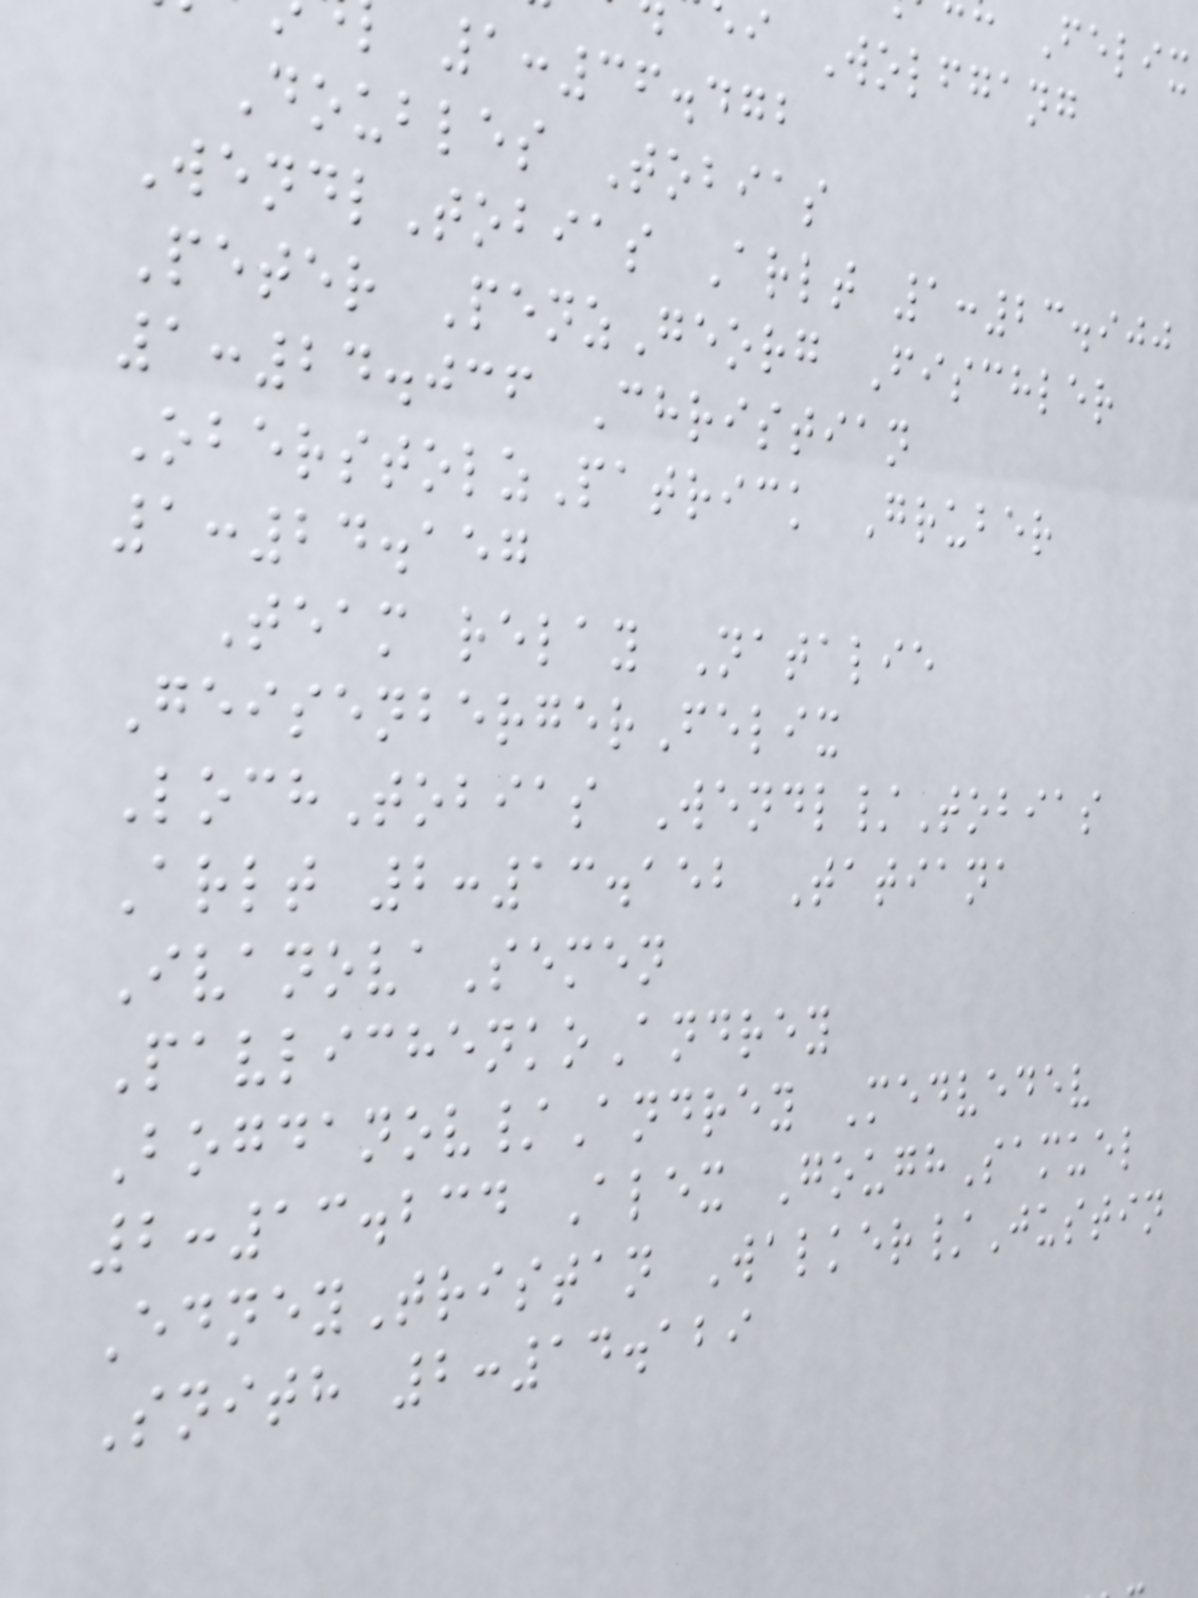i Wolfgang
1:36.472
Doubles Tobias
WendlTobias Arlt 1:23.900
Peter PenzGeorg Fischler
1:24.036 Christian
OberstolzPatrick Gruber
1:24.157
Team relay Natalie
GeisenbergerFelix
LochTobias Wendl/Tobias
Arlt 2:13.152 Tatiana
IvanovaSemen
PavlichenkoAndrey
Bogdanov/Andrey Medvedev
2:13.234 Alex GoughSamuel
EdneyTristan Walker/Justin
Snith 2:14.129
